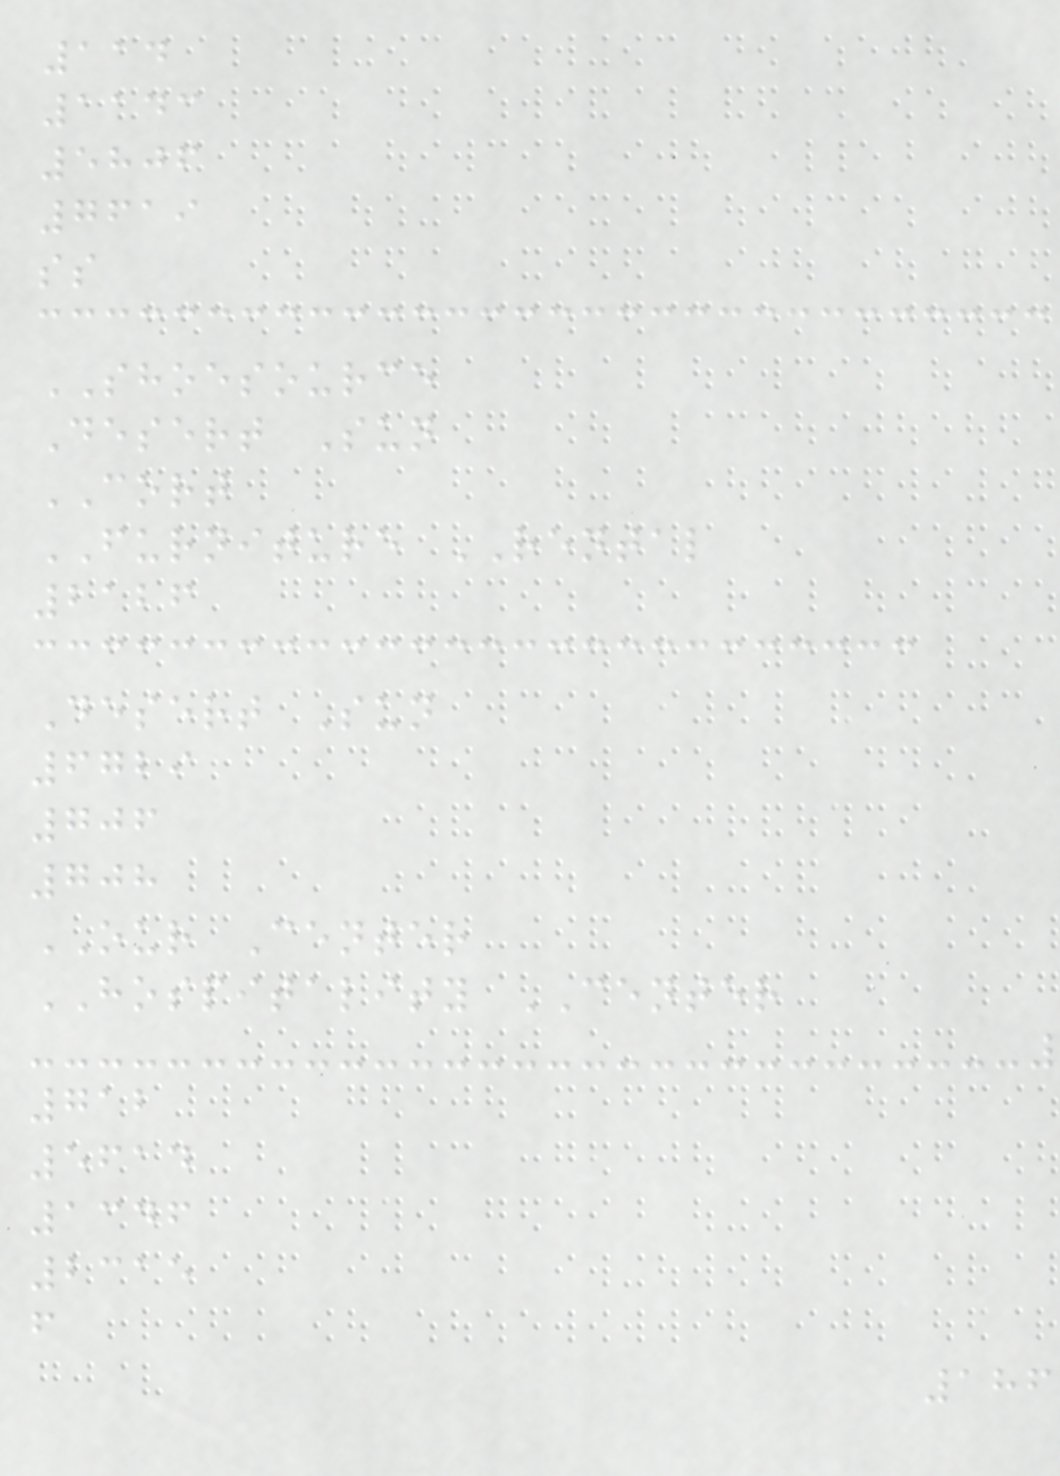114
1143
5806
7619
ss
SHOESOURCE
Desert Sun
CORT
FURNITURE RENTAL
2126
Desert Sun
6729
706
708
OUR Center
HOSPITALITY CENTER
712
5614
1346
2315
f
186
